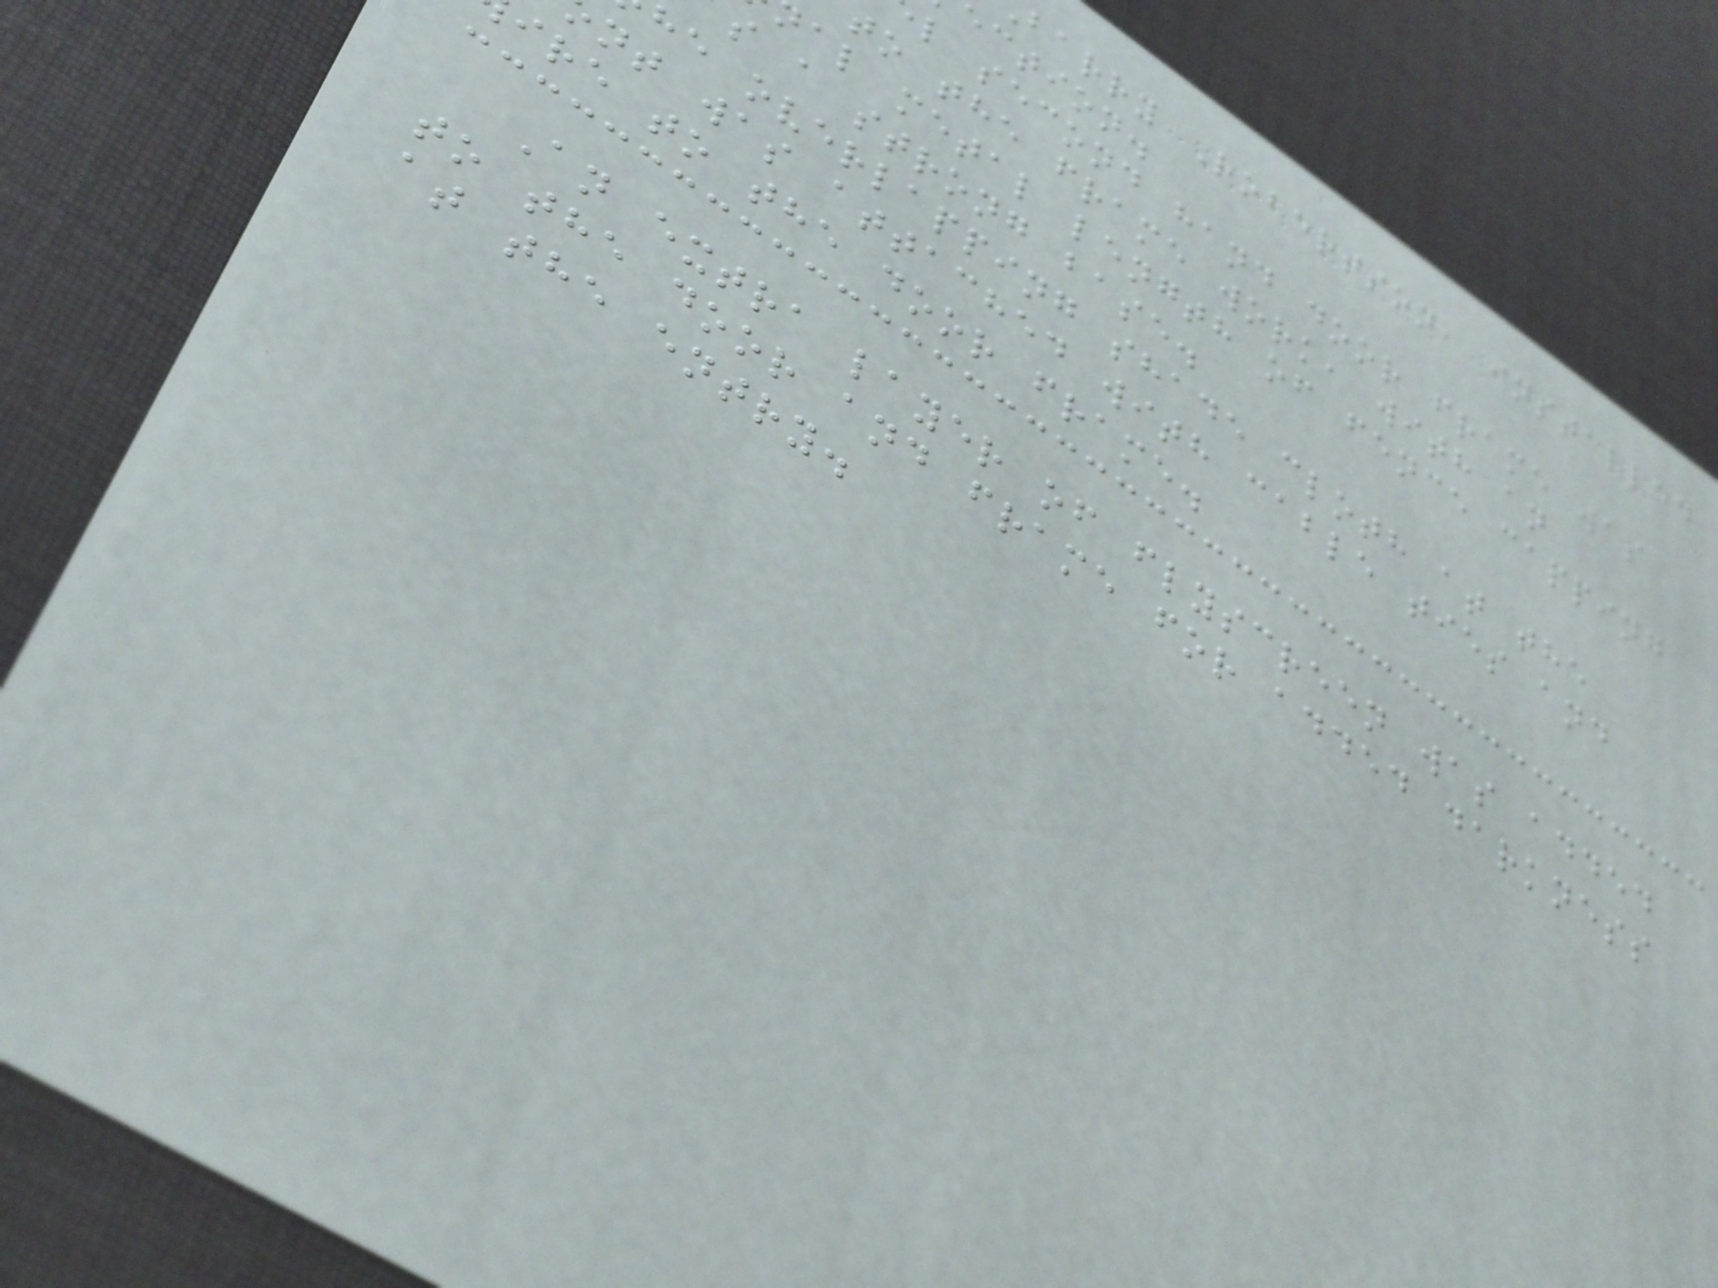barry Robertson, installed
ection.
l second hand door frame was
to the frame work, with an
al metal length of fence capping
s a strong base.
he overlapping shade cloth at the
nt was attached with cable ties and
ire to the door frame.
An extra layer of flyscreen was added
to the door and frame for added darkness
at the entry.
